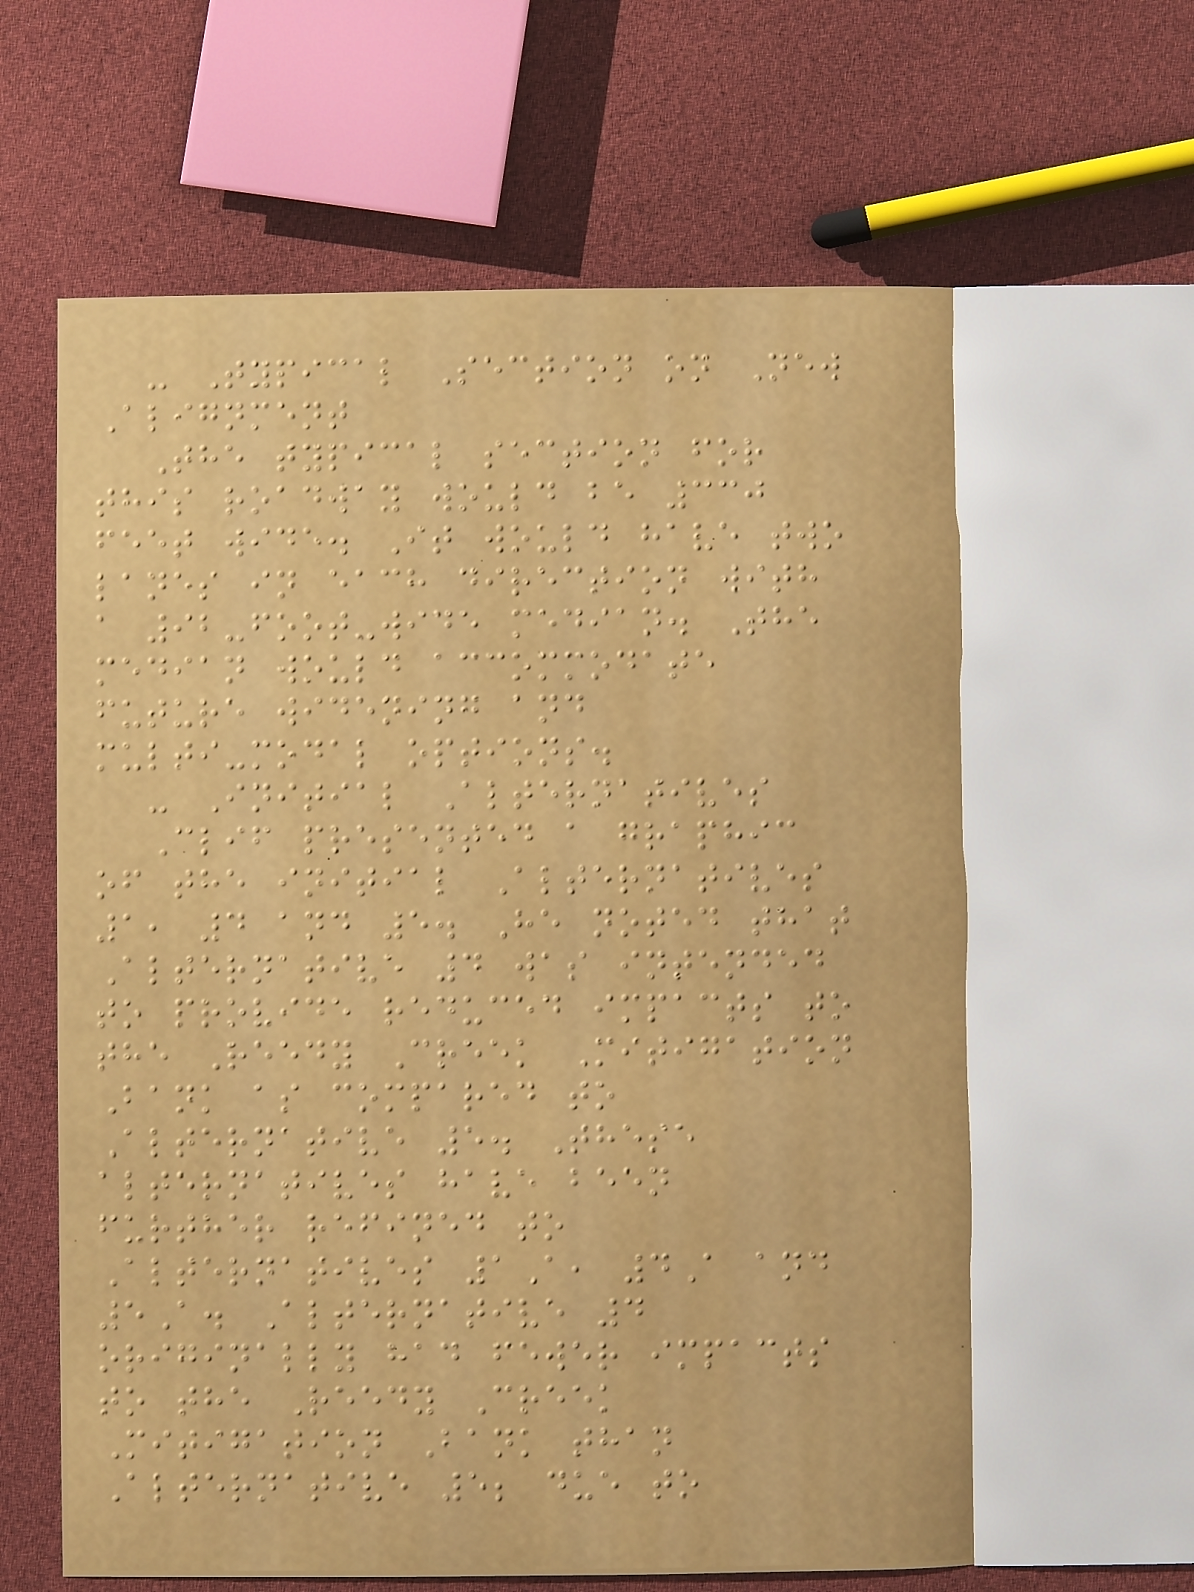- Typical Section on New
Alignment
The typical section for
this roadway would be 330
feet wide. It would have two
lanes in each direction with
a 92-foot-wide median. The
median would accommodate
future widening and
multi-modal options.
- Initial Alternatives
Clif presented a graphic
of the initial Alternatives
1, 4 and 5. He noted that
Alternative 4 was intended
to provide reduced impacts to
the Reedy Creek Mitigation
Bank as compared to
Alternative 5. These
alternatives have been
further refined to
Alternatives 1A, 4A and
5A. Alternative 4
originally had fewer impacts
to the Reedy Creek
Mitigation Bank than
Alternative 5; due to
